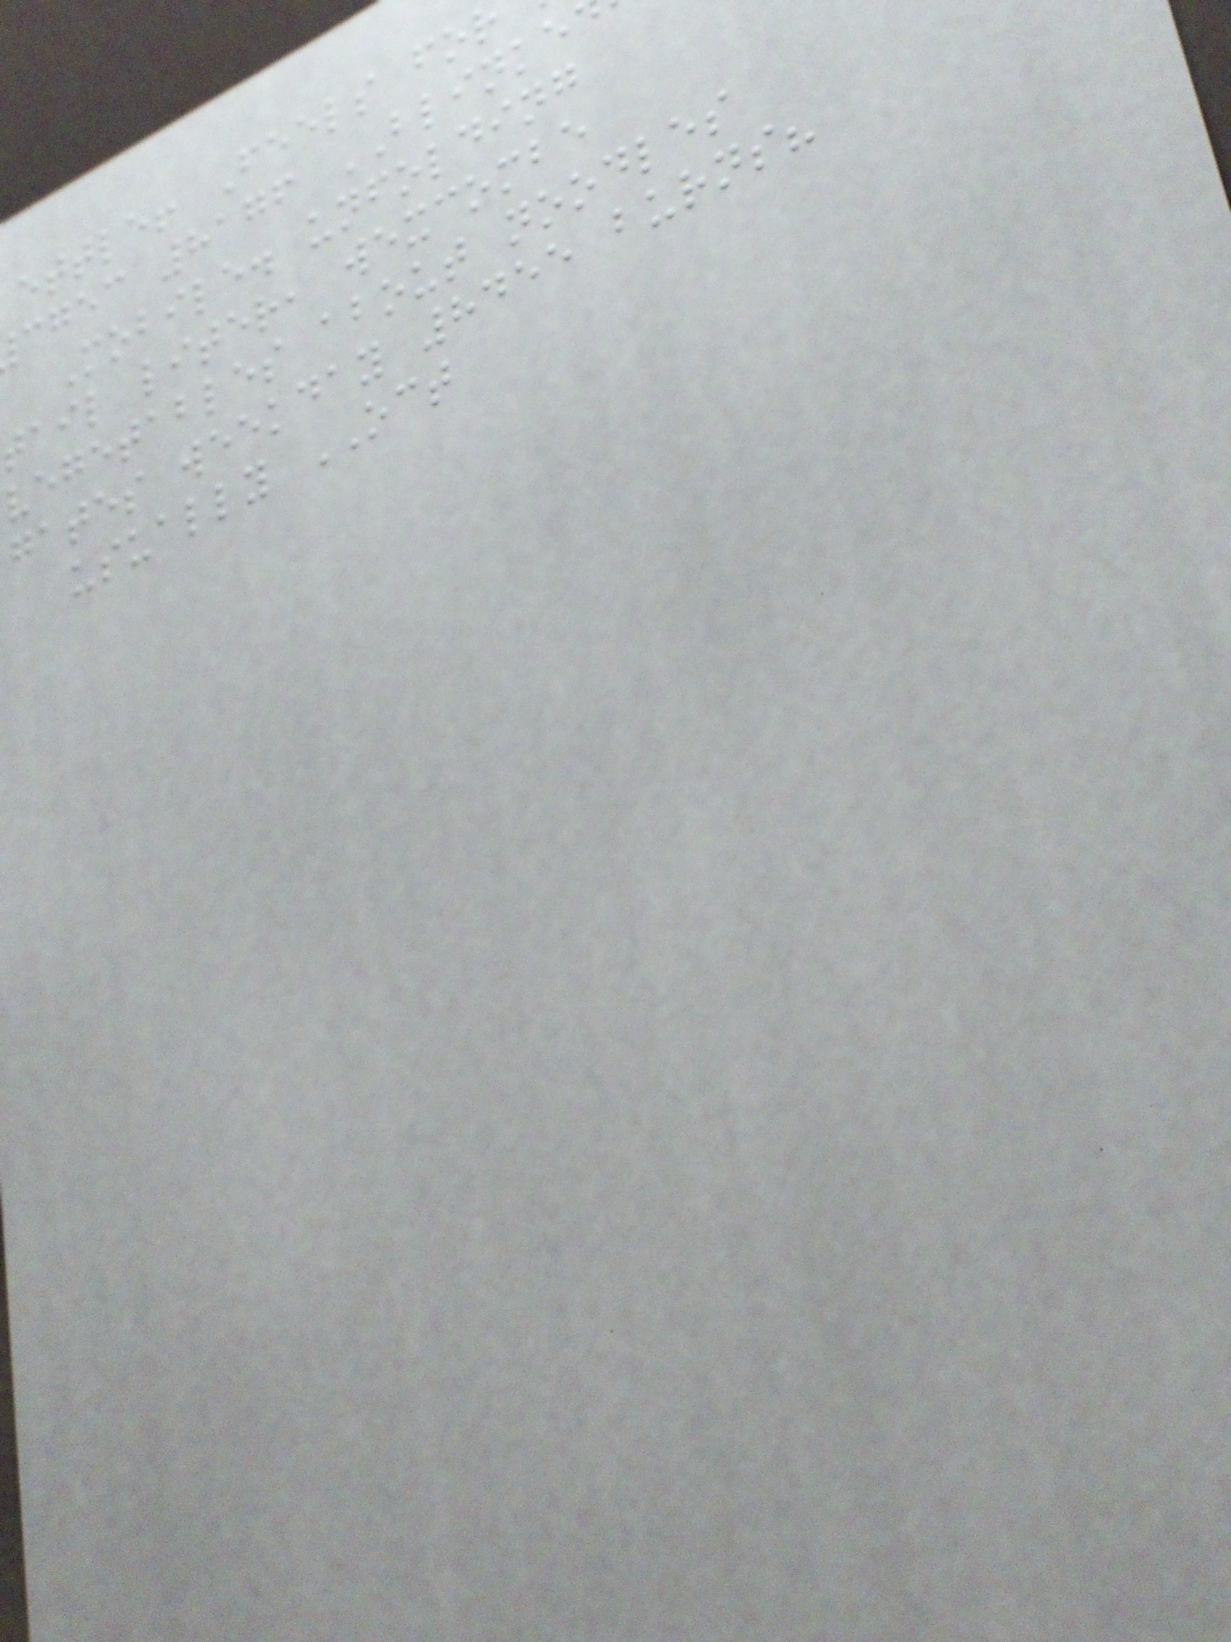ettle! Feels for
cgec 8176 BLINKE
Mobile. unfolding
tail liter, wexcombe
vegetables about noodles
gates weekday 8455 burns?
usually OCT
